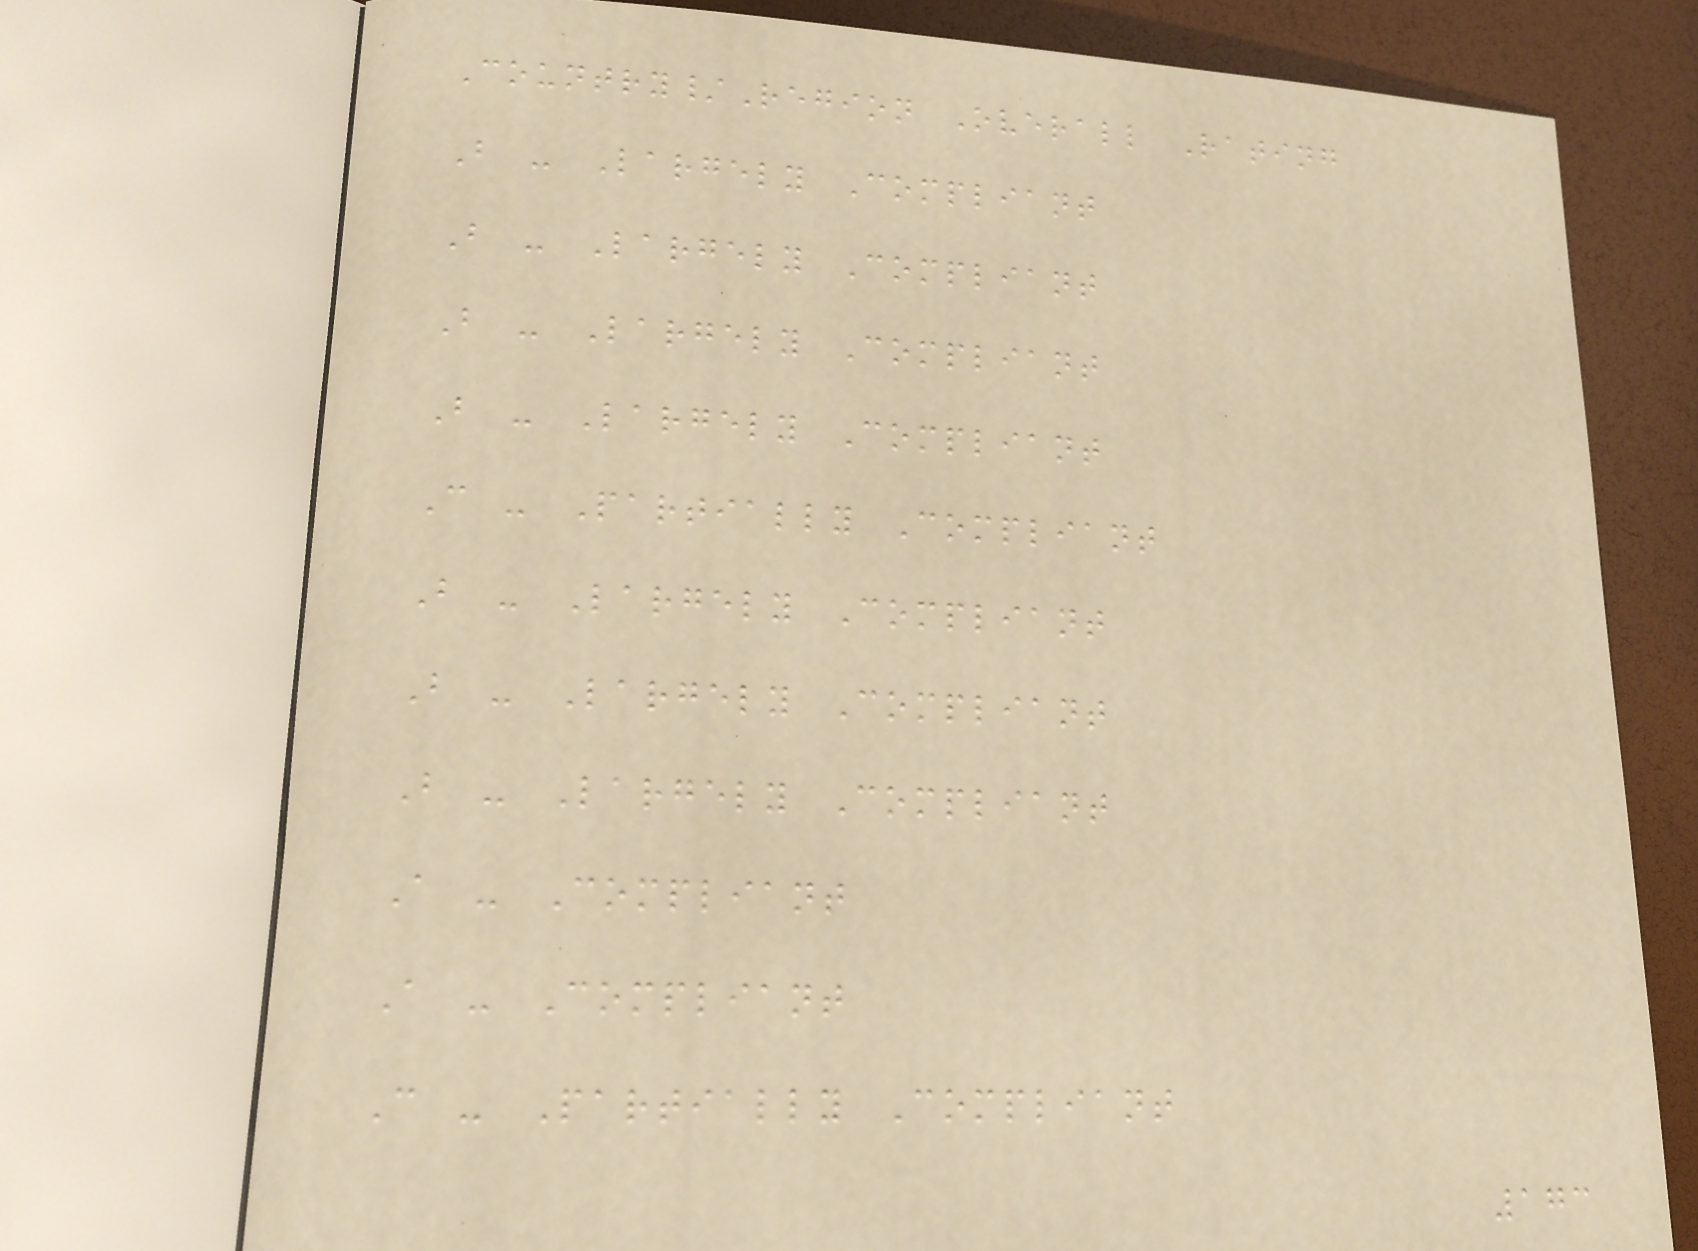Country/Region Overall Rating
B - Largely Compliant
B - Largely Compliant
B - Largely Compliant
B - Largely Compliant
C - Partially Compliant
B - Largely Compliant
B - Largely Compliant
B - Largely Compliant
A - Compliant
A - Compliant
C - Partially Compliant
173
